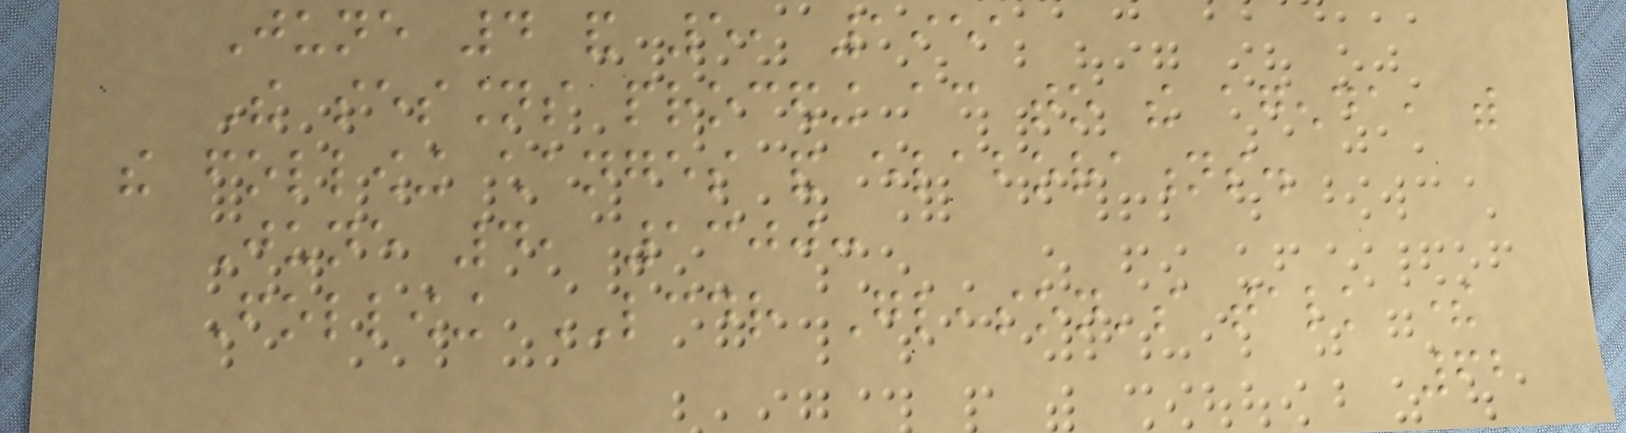June 4 and 5, 1951
The sessions proceding according to the agenda, with
the following changes and elaborations.
June 4, 1300:
Following LCDR Gleason's talk there
62
